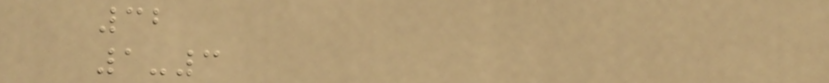32
1-3
